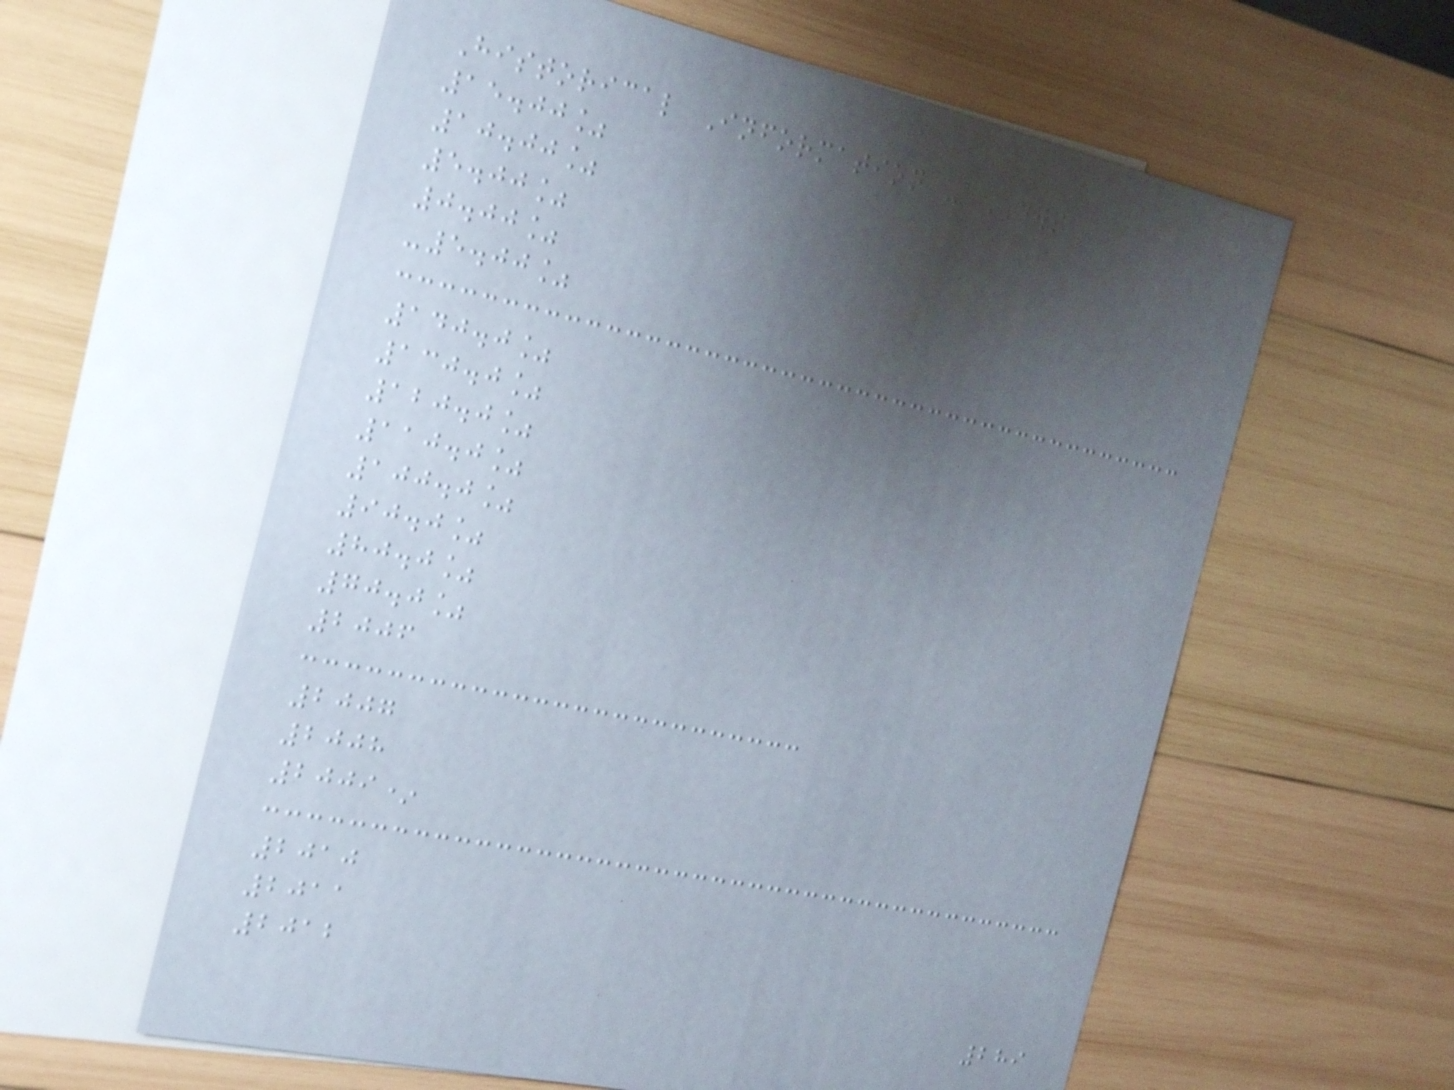Historical Information - DWS
15.00%
10.00%
5.00%
0.00%
-5.00%
140.0%
130.0%
120.0%
110.0%
100.0%
90.0%
80.0%
70.0%
2006
2007
2008
2009*
2010
2011
2012
289
